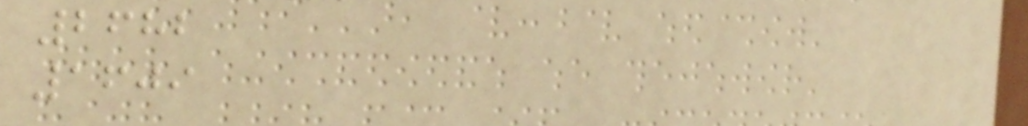2682
1609
